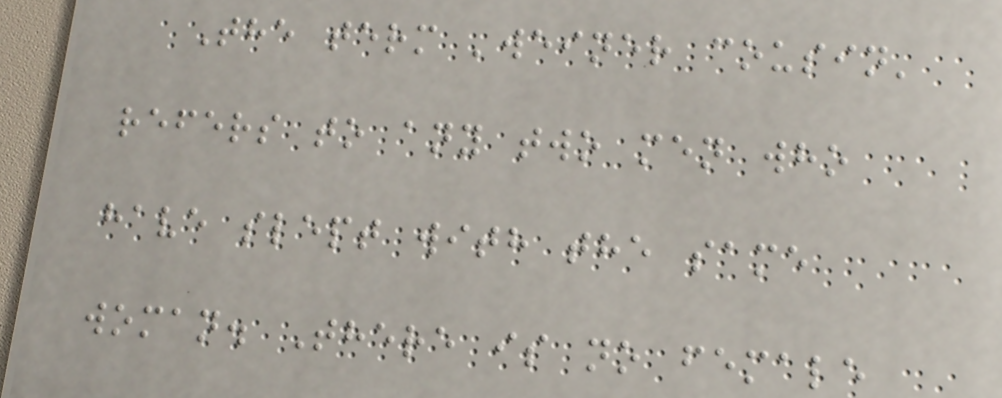The term 'weiner cousin'
refers to any two men who
have slept with the same
woman. There is no female
